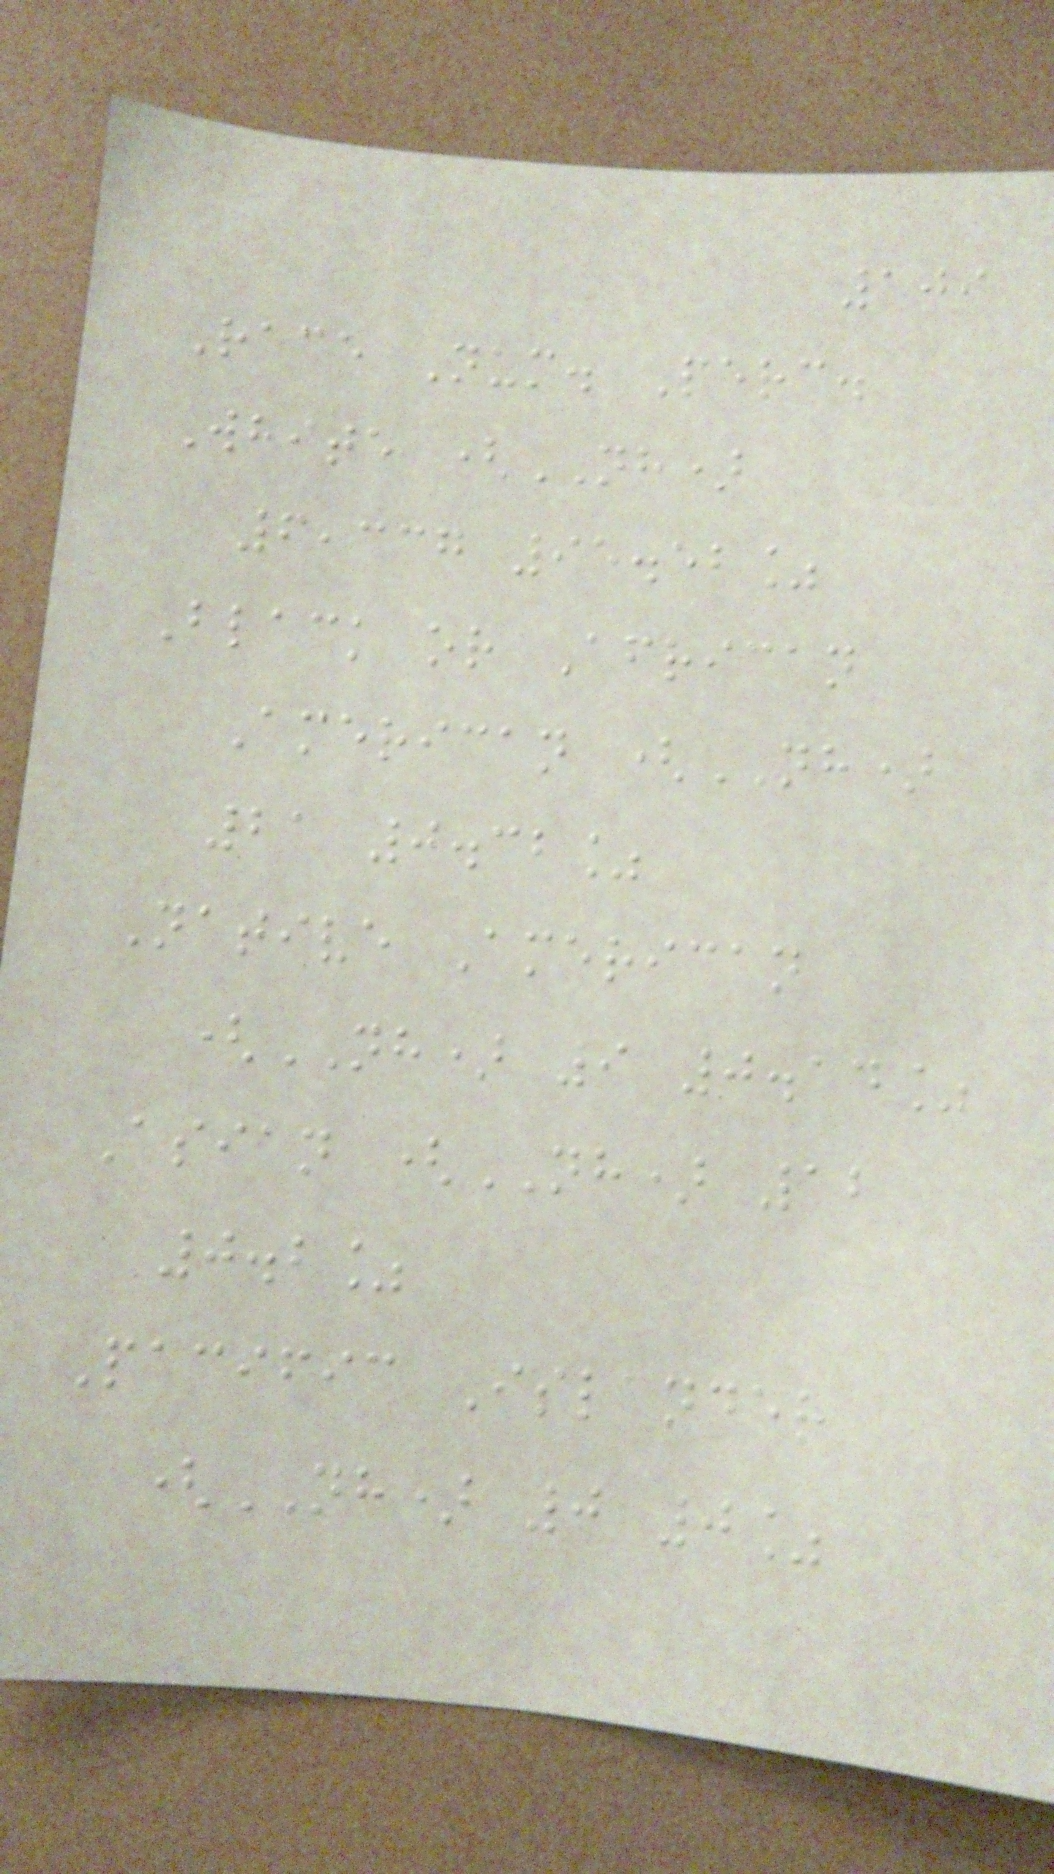109
Race Num. Perc.
White (NH)
6,337 95.52%
Black or African
American (NH)
21 0.32%
Native American
(NH) 9 0.14%
Asian (NH) 12
0.2%
Pacific Islander
(NH) 0 0%
